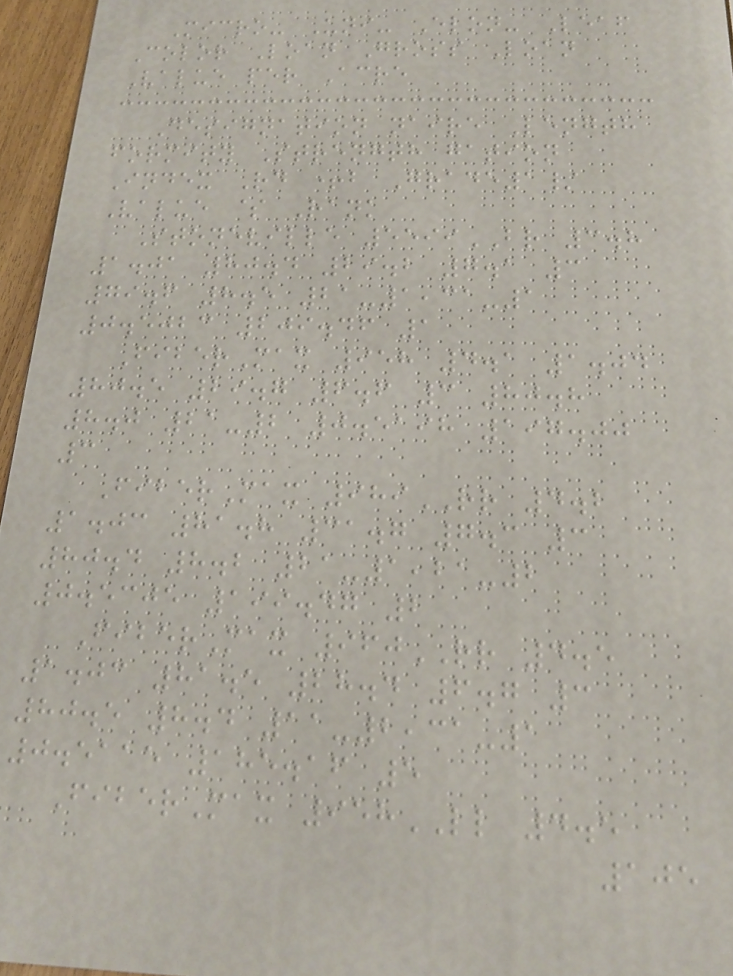Micro- Uni- Elon- Leaf
Color Loan Gross Loan
Value per Acre
Designation naire Length
formity Strength gation
Index Rd +b Grade1/
Value $ Rank
Stoneville 5599BR 3.8
1.01 80.4 29.2 7.1 3
79.6 8.5 21-1,31-1
0.5023 209.46 1
FiberMax 958 4.1 1.04
80.5 29.7 6.6 3 80.8
8.0 21-2 0.5198 197.00
3
FiberMax 989RR 4.2
1.03 81.8 31.7 7.3 3
80.4 8.2 21-1,21-2
0.5305 199.47 2
FiberMax 960RR 4.5
1.03 81.5 28.4 6.7 3
80.5 8.4 11-2,31-1
0.5115 185.16 5
FiberMax 958LL 4.5
105
